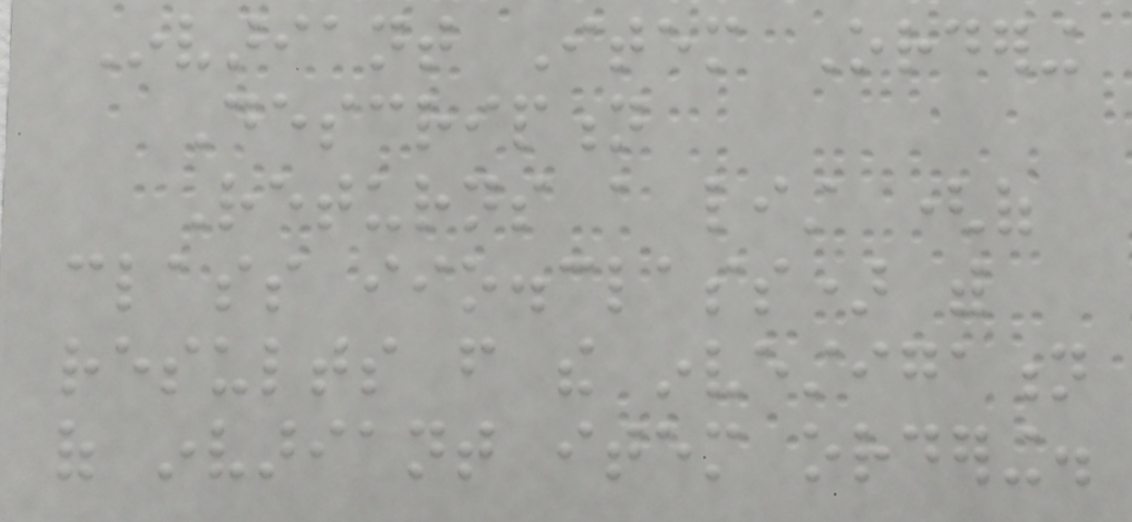Invariant Item Ordering
Description
Returns a list (of
class iio.class) with
results from the investigation
of invariant item ordering.
